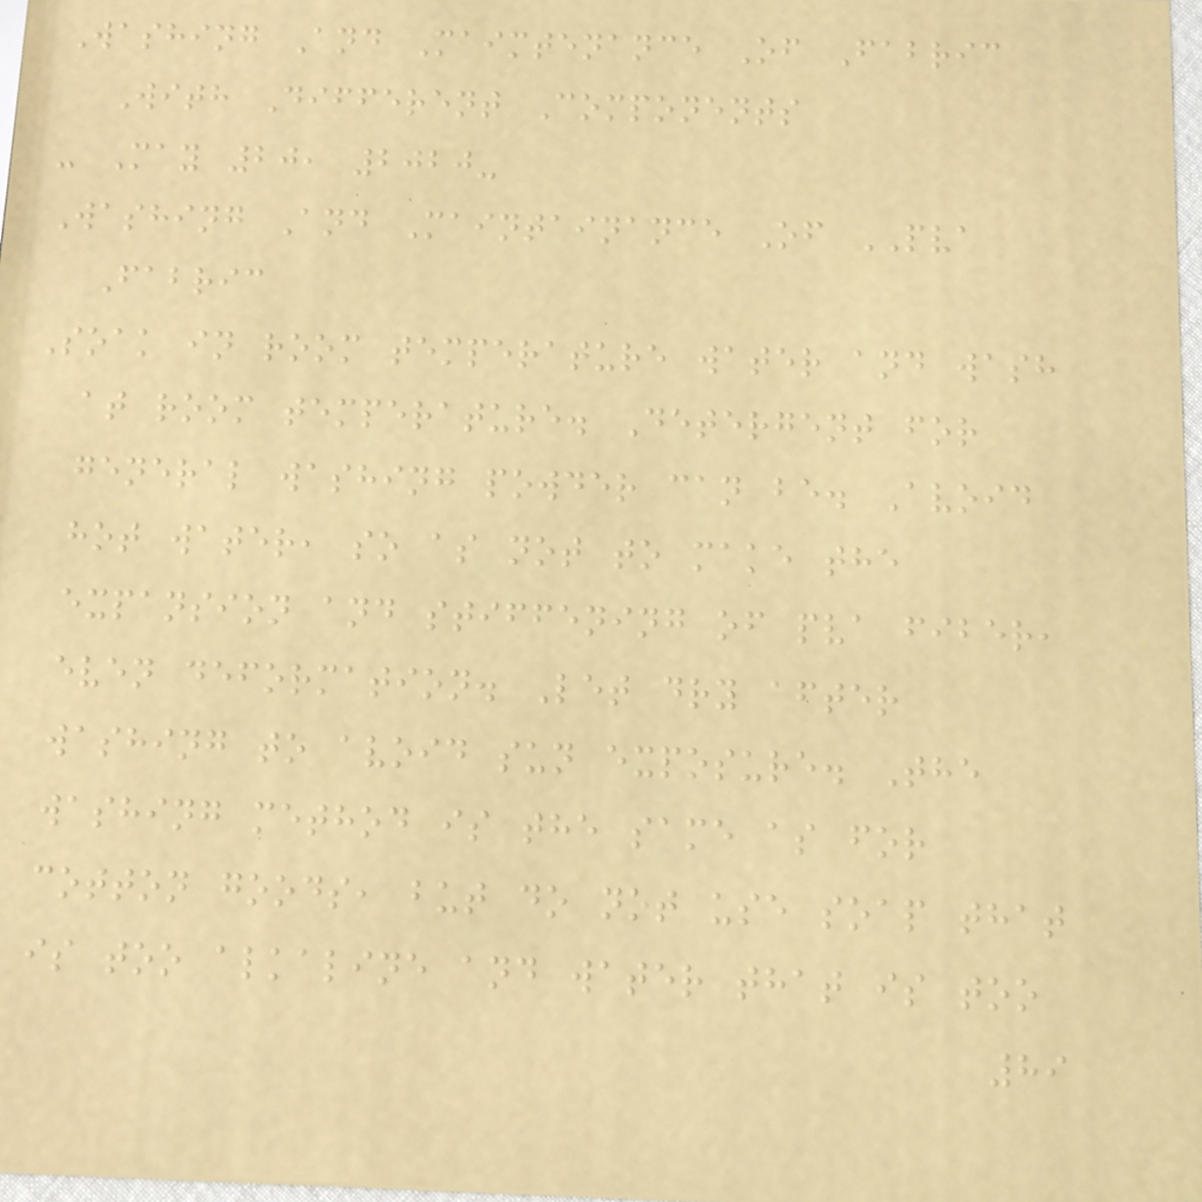Washing And Maimtenance Of Fabric
With Different Components
- May 20, 2020-
Washing And Maintainance Of PVA
Fabric
Soak in room temperature water and wash
at room temperature. Detergent for
general washing powder can be. Avoid
hot water, so as not to make the
expansion and stiffening of pva fiber,
even deformation. Let dry after
washing to avoid sun exposure. The
washing method is the same as for
cotton goods, but do not use soap that
is too alkaline and water that is too
89
